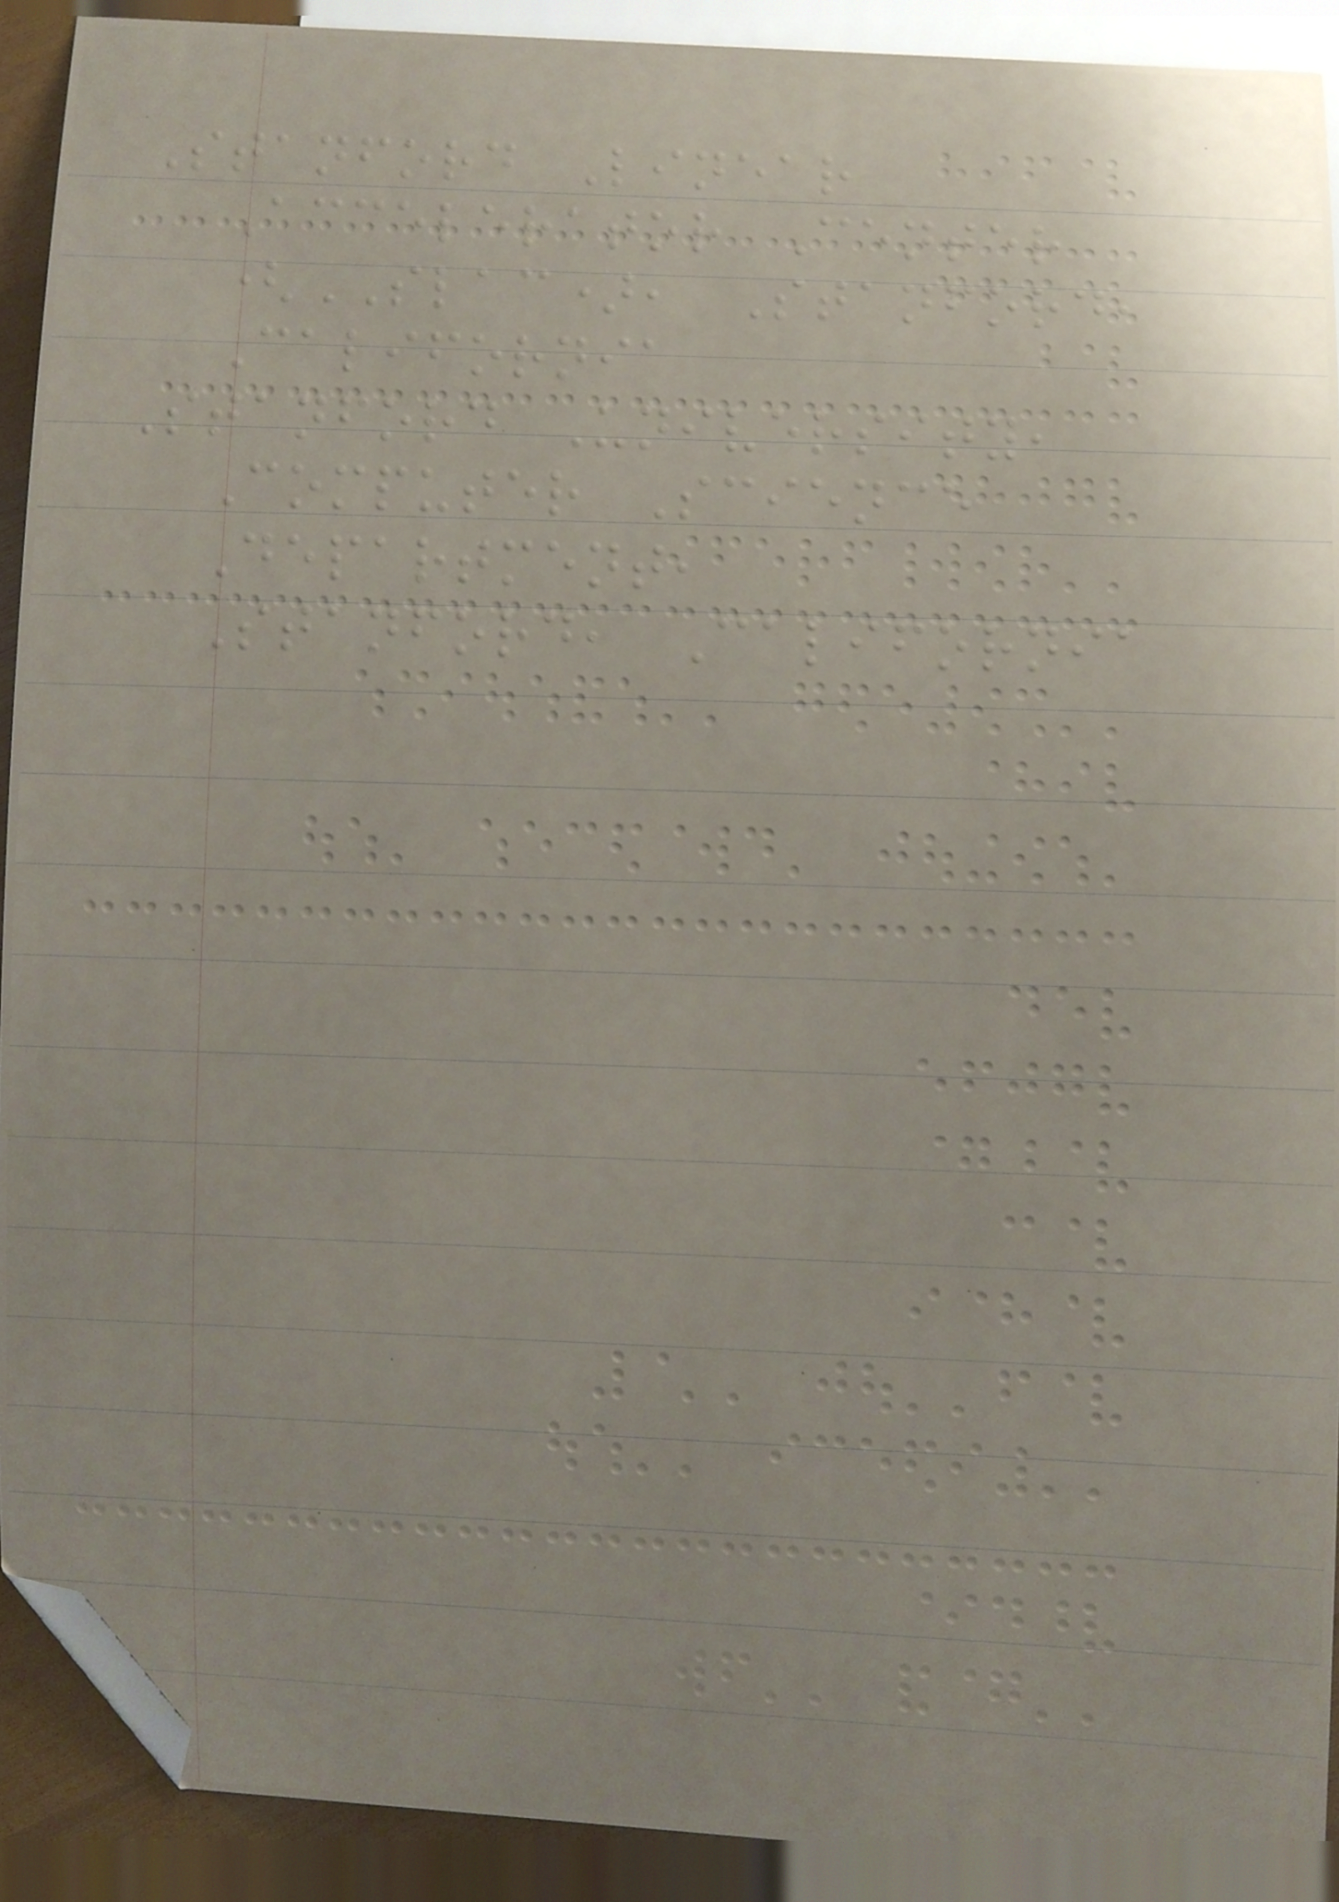Stanford Linear
Accelerator Center
(SLAC), Stanford,
California
Stanford University,
Computer Science
Department,
Stanford, California
